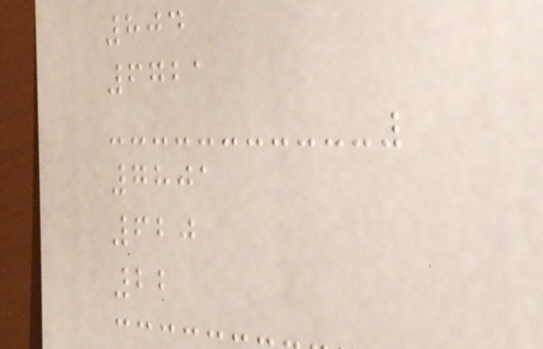804
6721
7801
620
22
